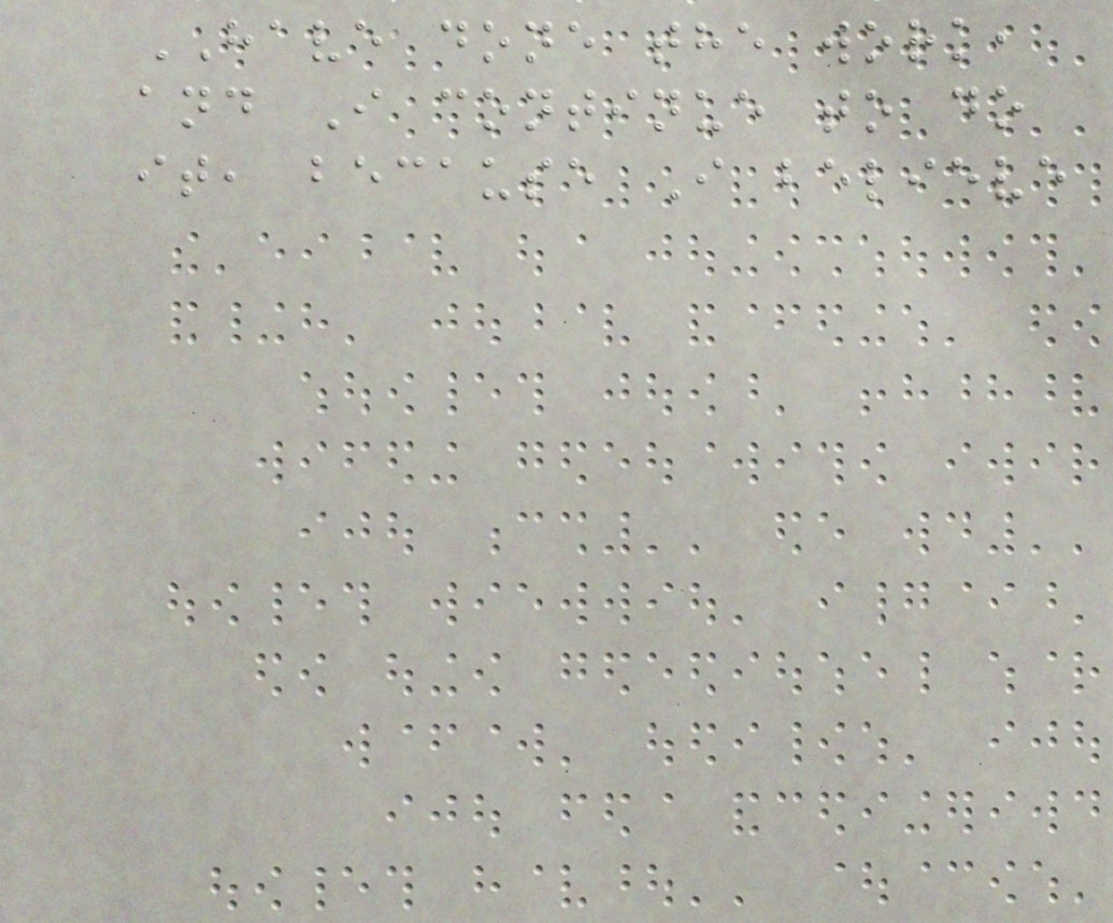HAVE done the work,
and I continue to do
it, because I believe
